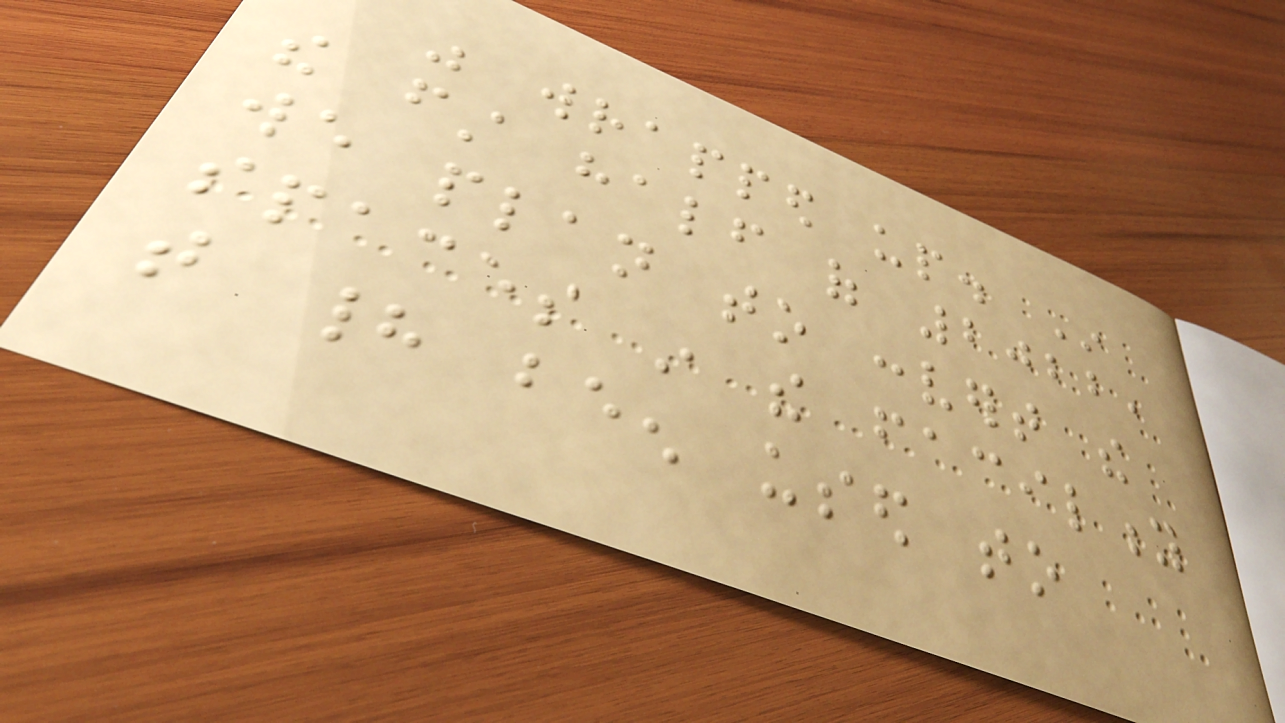was wrapped up. In
the first half of 2022,
we plan to convert the
spaces in the facility
that had been used to
